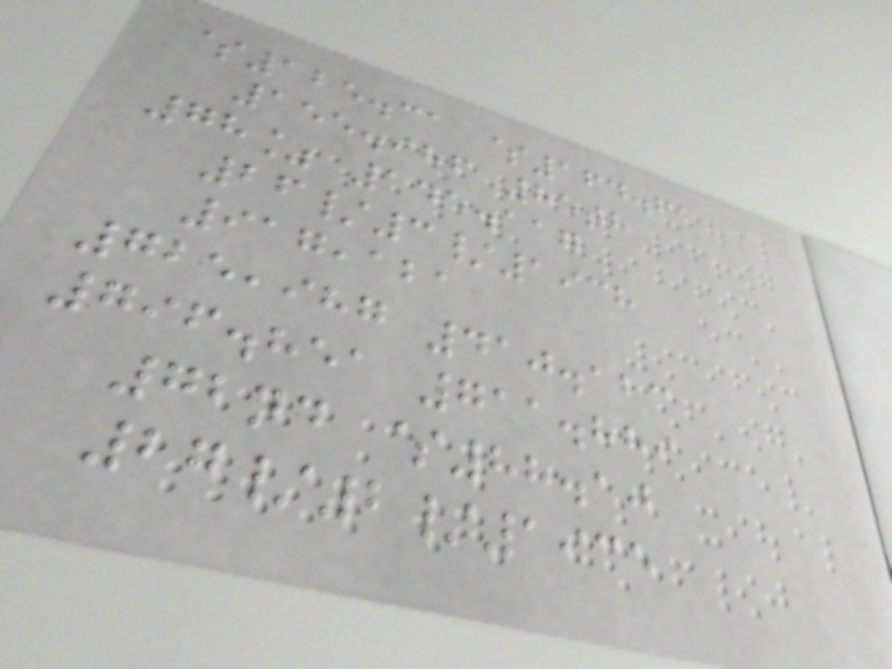$125.31 $164.61
155.986 85th
78% 145.117
26/3/1938
917,121
725,987 410.123
796.851 711.889
72nd $88.10
27/2/1935
